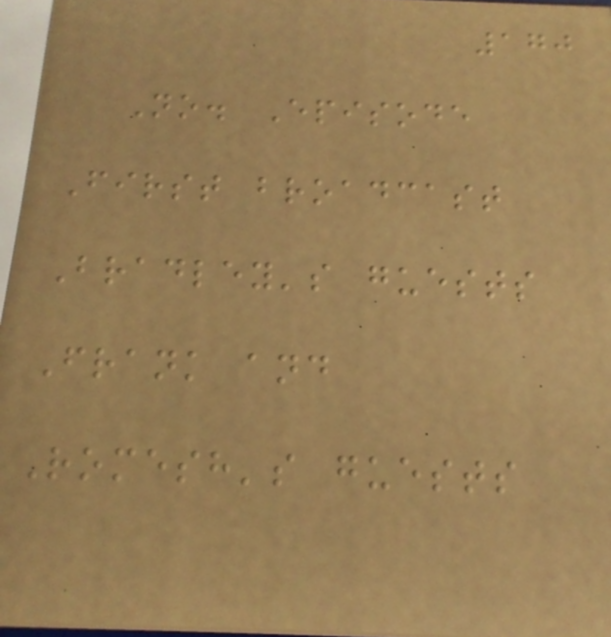170
No. Episode
First broadcast
Bradley's guests
Frank and
Romesh's guests
